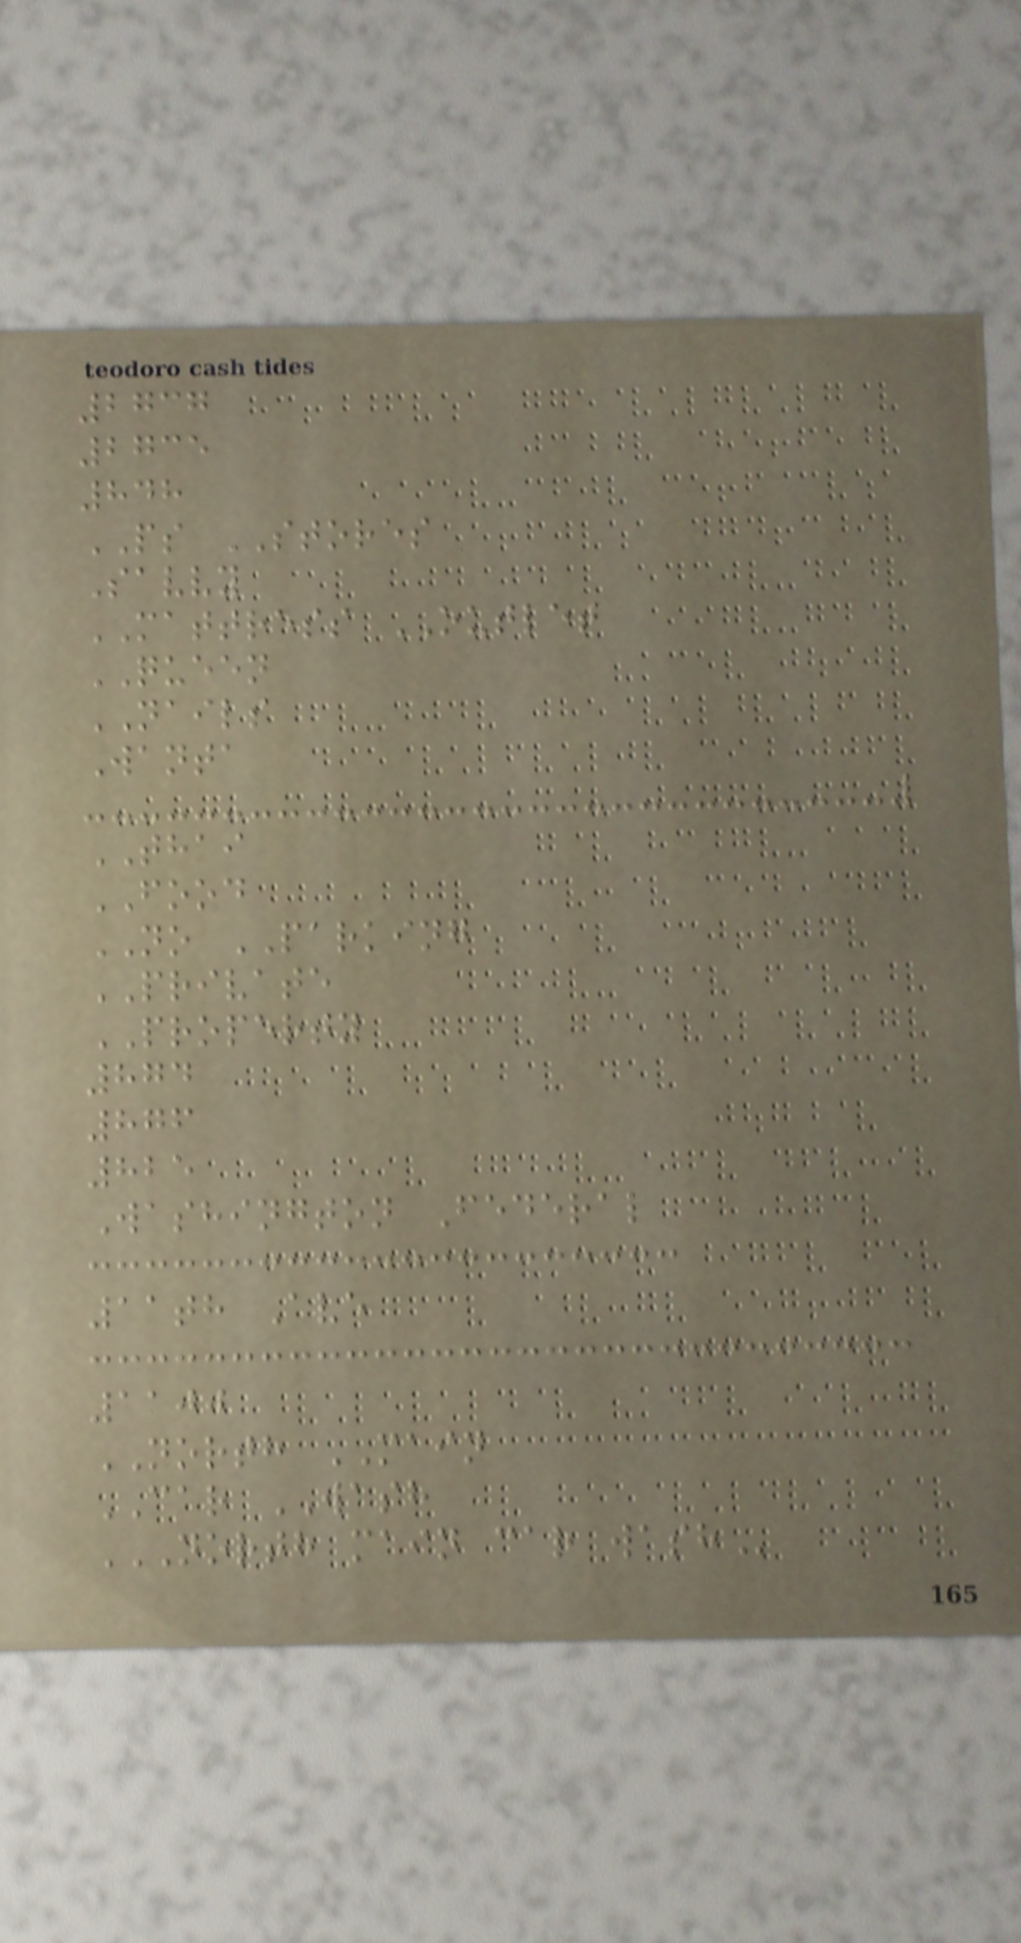2737
2735
848
PS STORES
Savvy
MATTRESS OUTLET
QUEEN
NAILS
Wanta
THAI
FOOD
NO PARKING
PRIVATE
PROPERTY
874
876
825
Washington Federal
11th Ave
1100
NORTH MAIN
CAR WASH
NORTH MAIN CAR WASH
